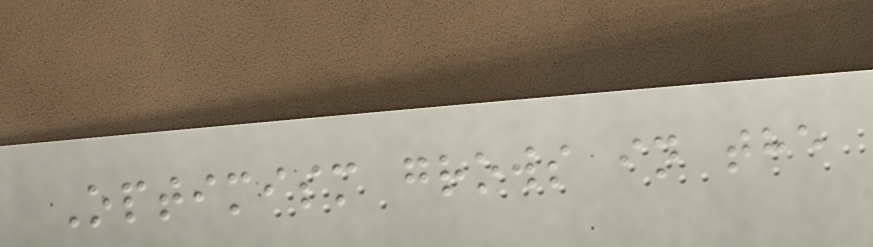Optimism grows in the
